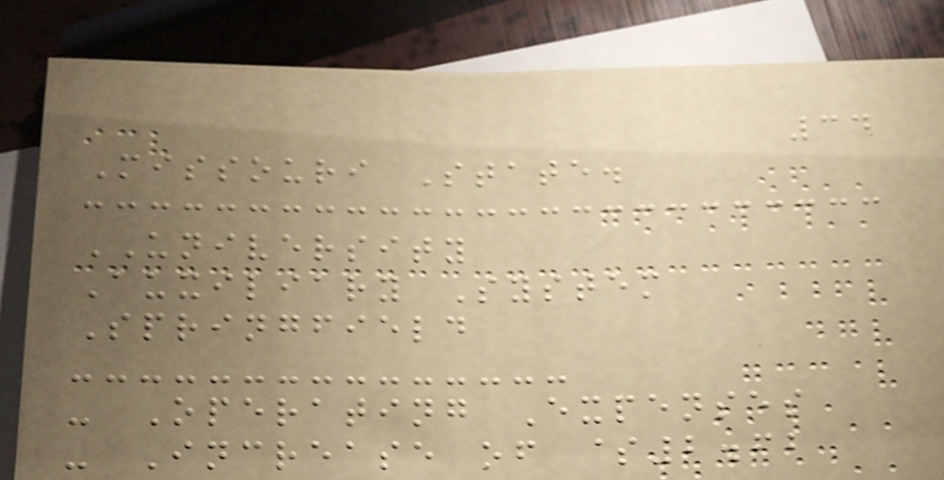34
Missouri State.
UNIVERSITY
Auxiliary System
Springfield
- Operating Expenses
- Increase of $2.62
